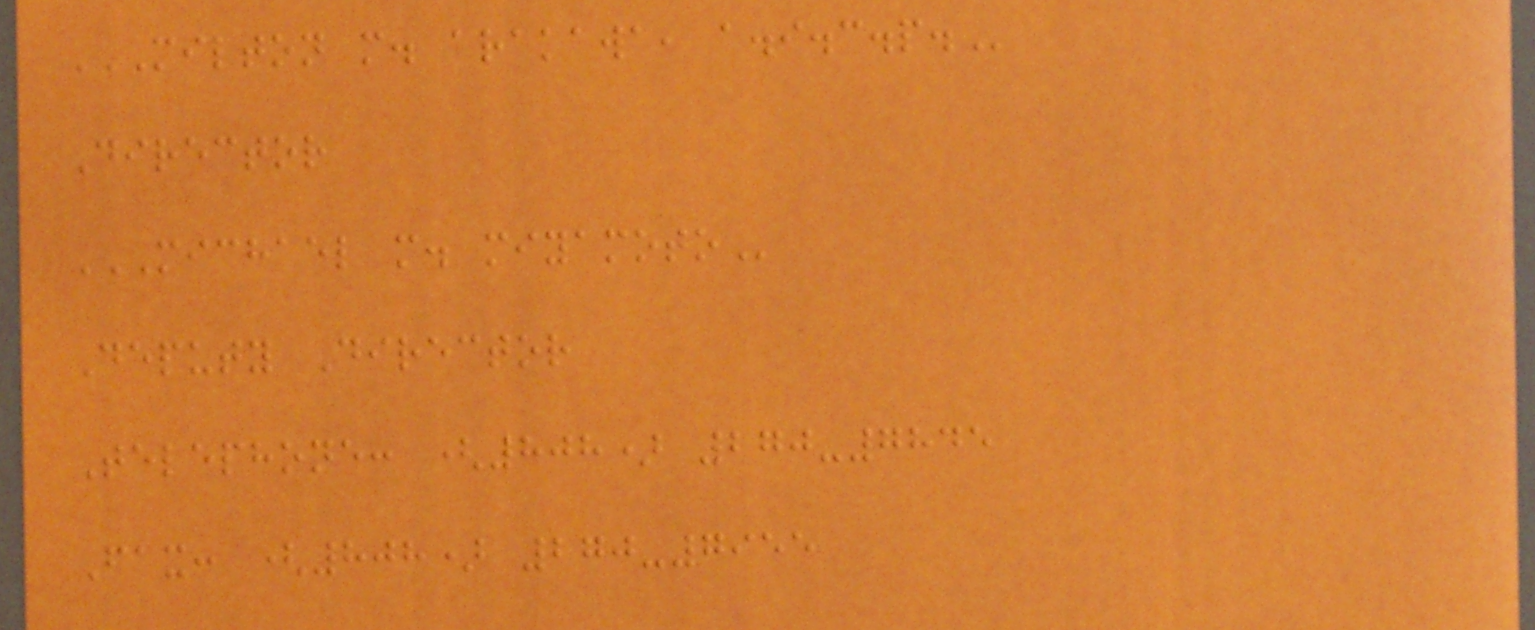MILTON M. ARAKAWA, A.I.C.P.
Director
MICHAEL M. MIYAMOTO
Deputy Director
Telephone: (808) 270-7845
Fax: (808) 270-7955
